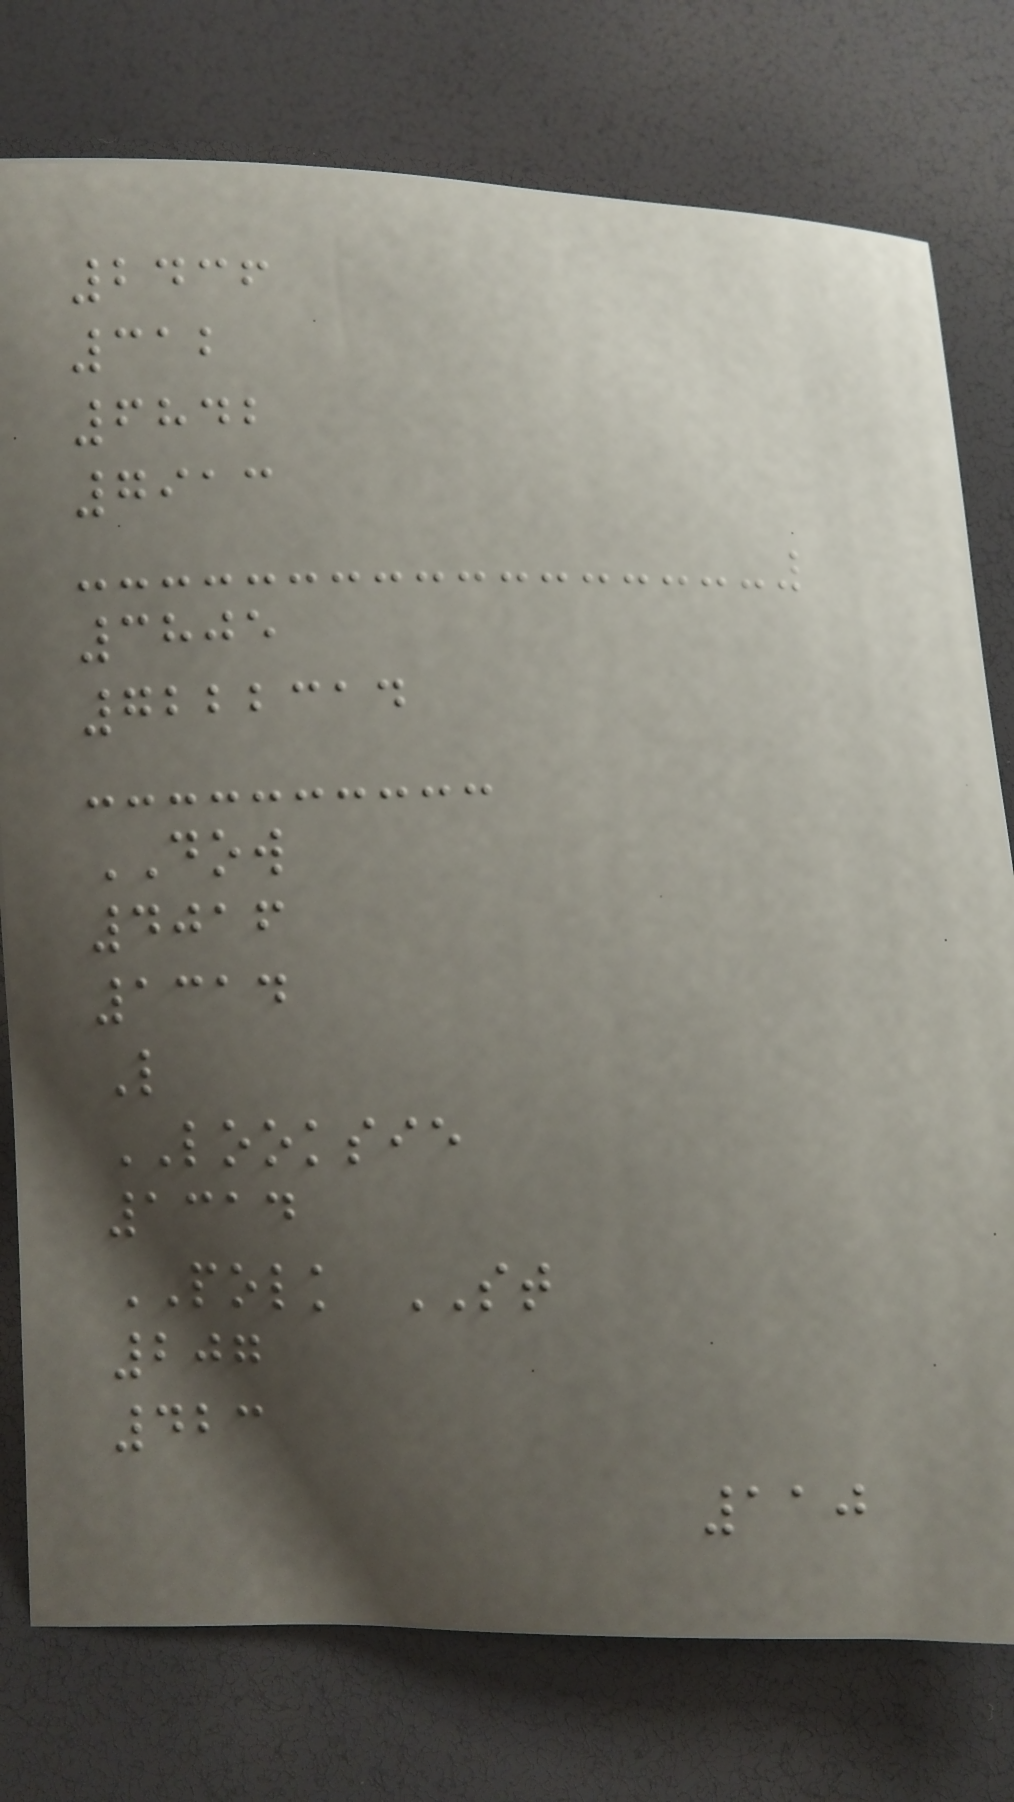2436
312
6842
7913
3805
7222314
DOW
4016
1314
L
LOOKSIE
1314
POLK ST
207
423
110
